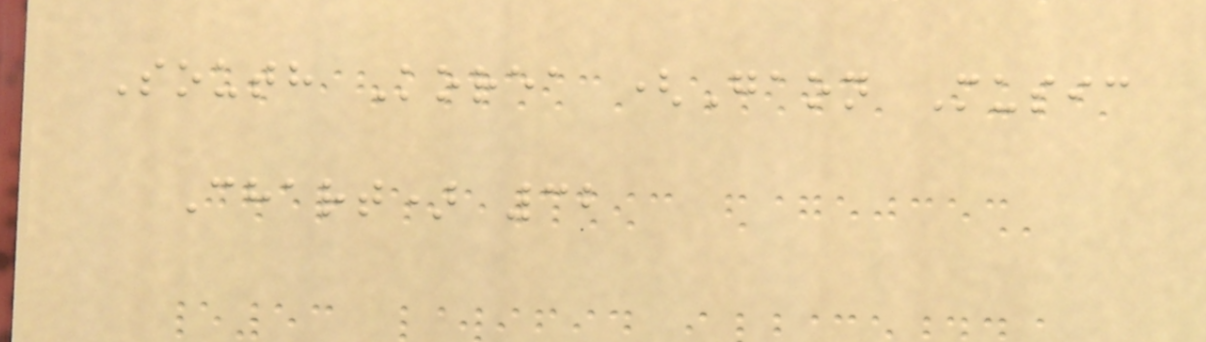South Korea (Gaon Music
Chart) 32
